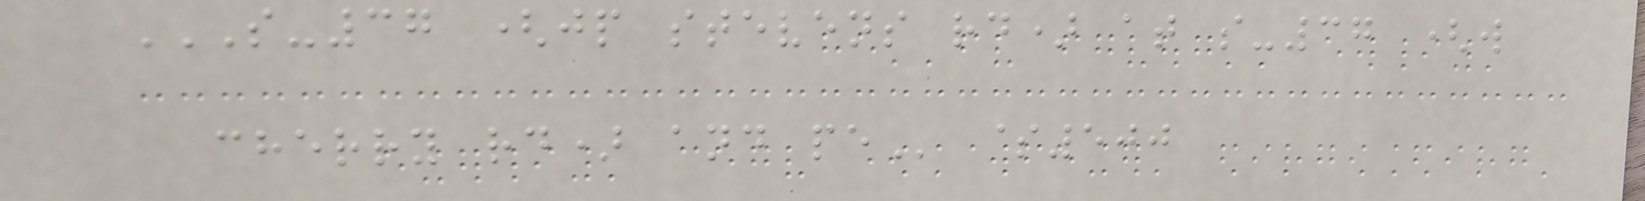S-37 (JP STEVENS RD) AT S-37 (W
CHERRY RD) AND PE $500
